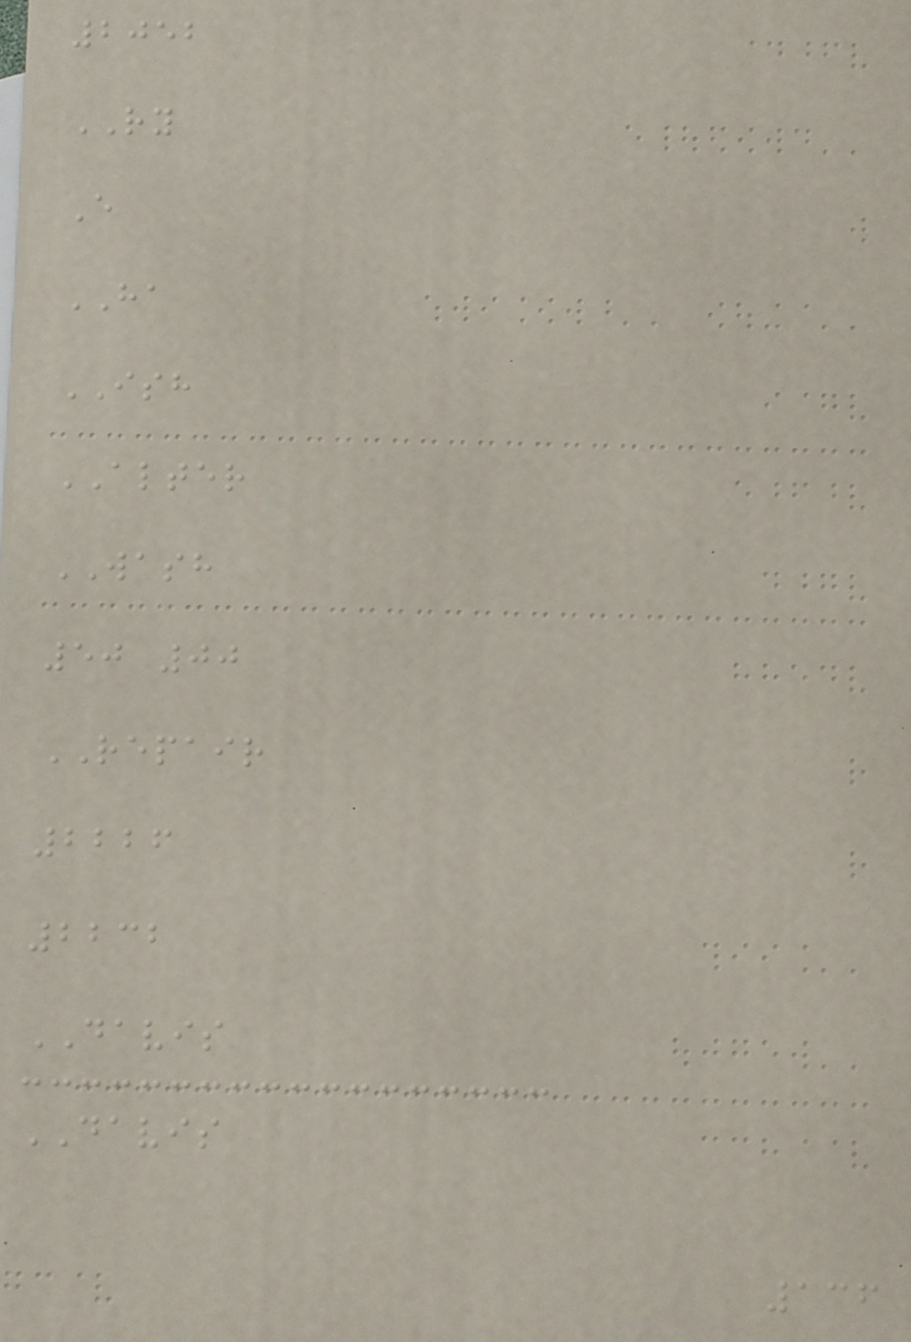2052
RY
E
HA
ISH
ALTER
WASH
50 00
REPAIR
2226
2232
DAVIS
DAVIS
136
